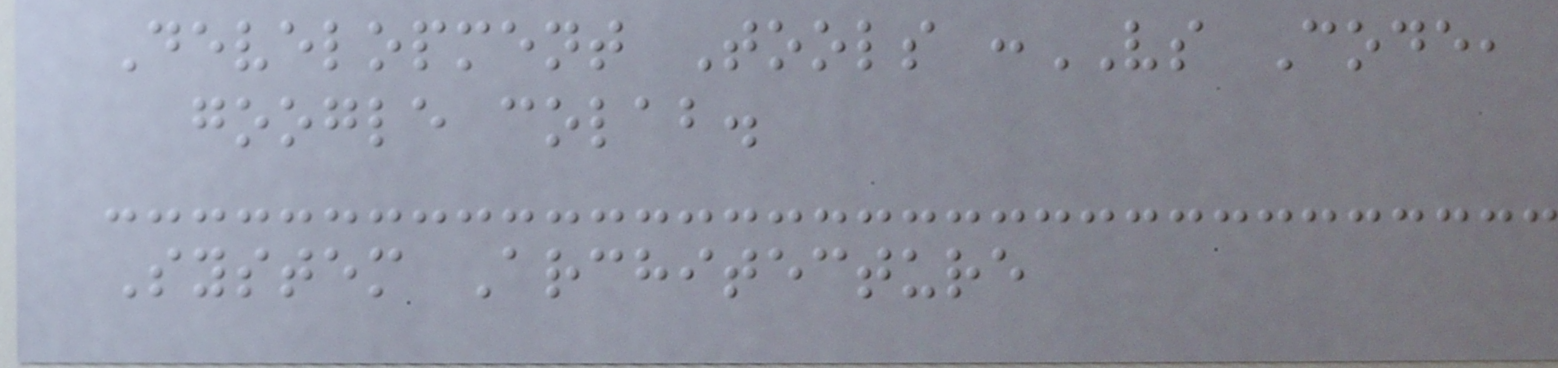Development Tools :VS Code,
google colab.
System Architecture
